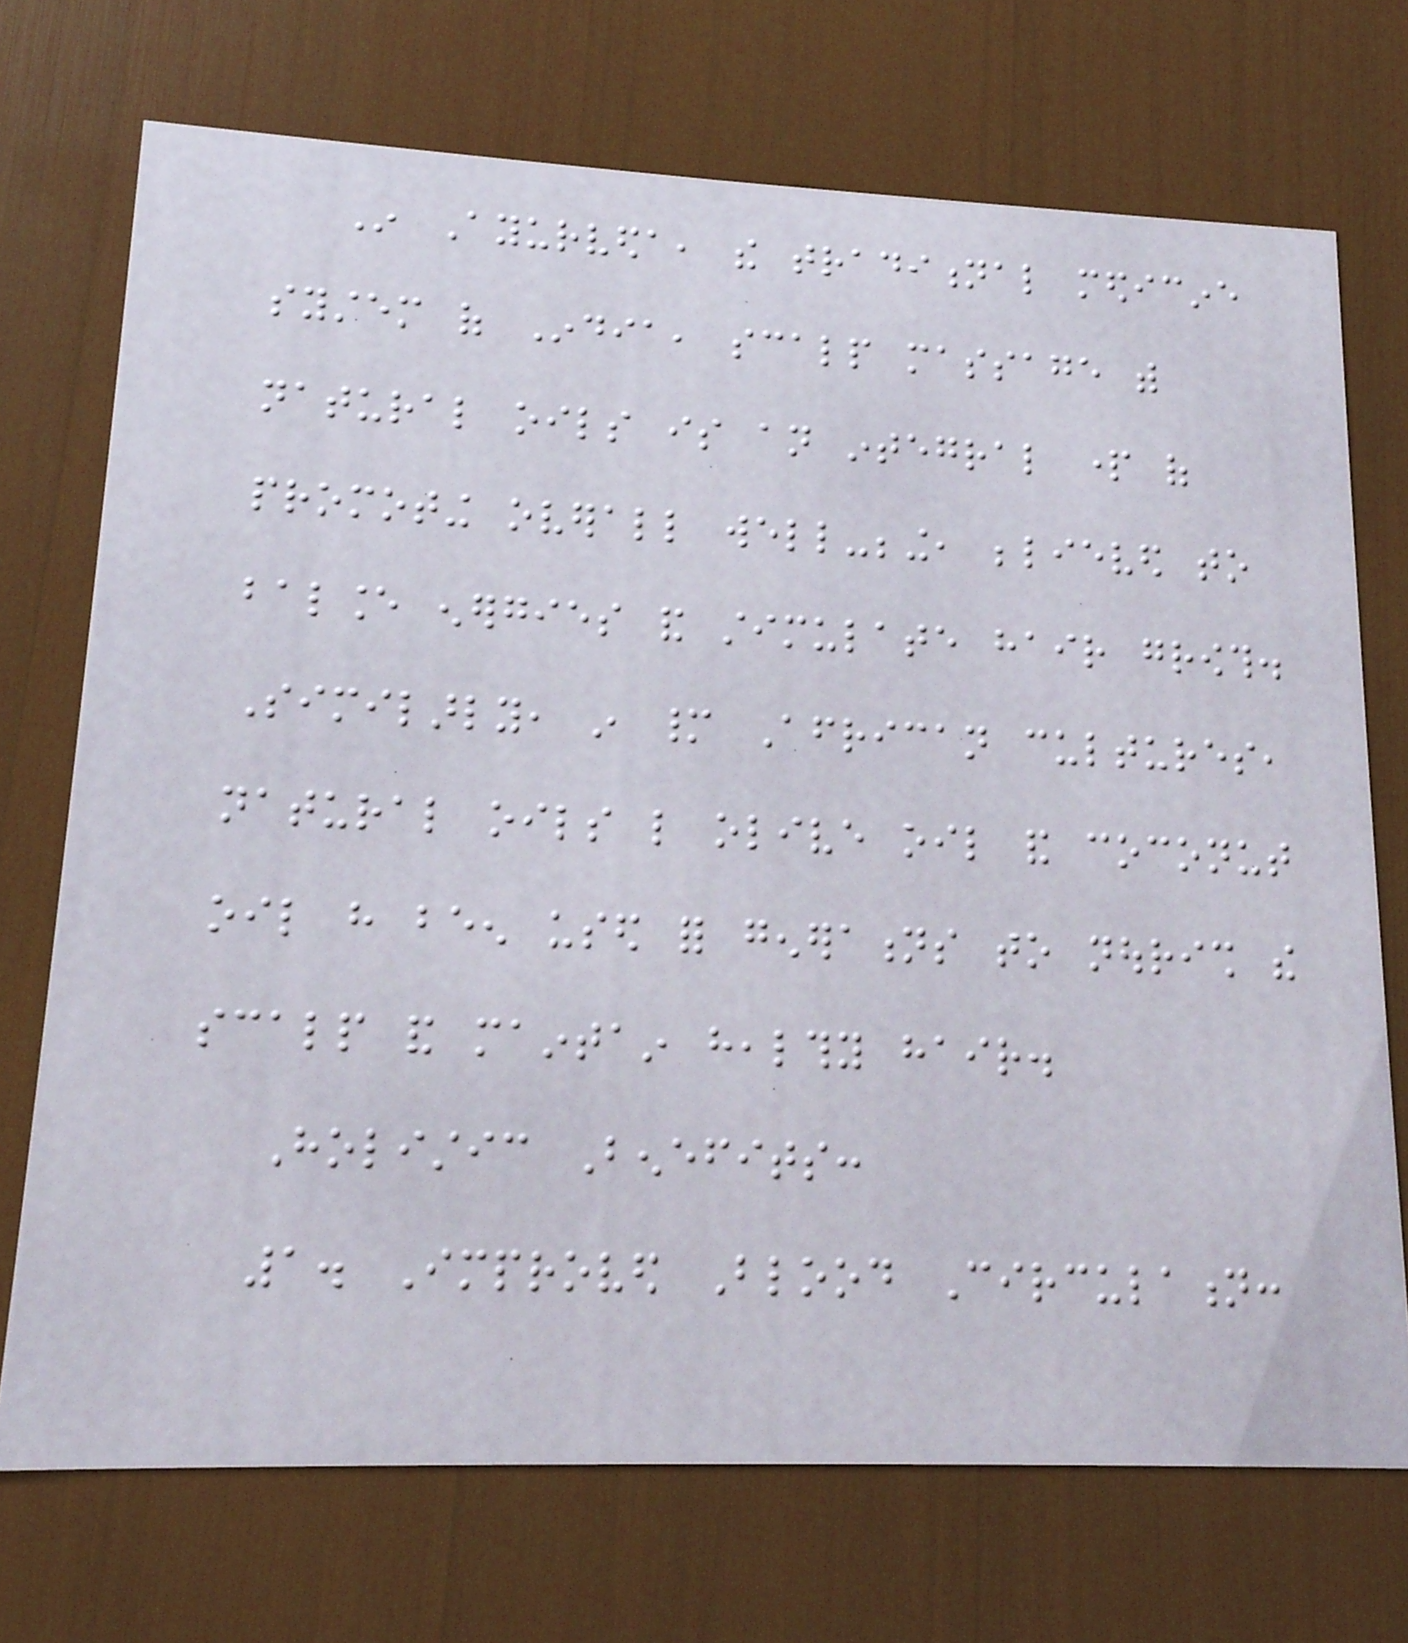In Ayurveda, the traditional medicine
system of India, scalp massage with
natural oils is an integral part of
promoting overall well-being, believed to
balance energies and stimulate hair growth.
Similarly, in many African cultures,
natural oils like olive oil and coconut
oil have been used for generations to nourish the
scalp and maintain healthy hair.
Holistic Benefits:
1. Improved Blood Circulation:
